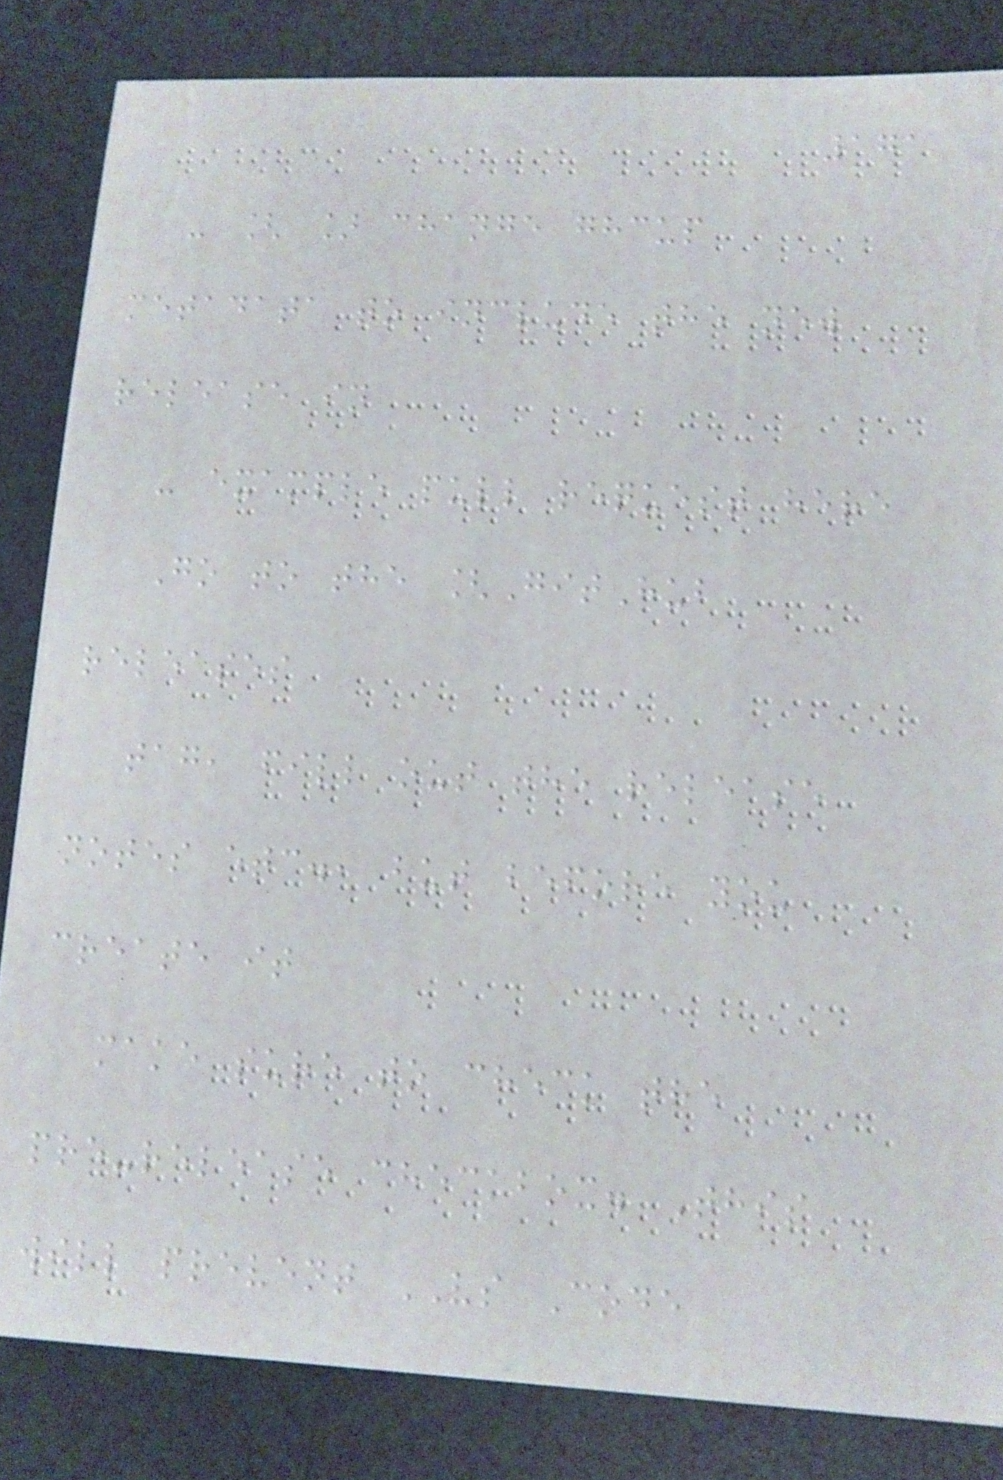171
- [ ] change ghcup
metadata to include the new
release in
- example pull request here
Go to the [GitHub
releases
tag, fill out the release
notes etc., but before you
create it
make sure to check the
pre-release checkbox. This
will prevent VS Code
